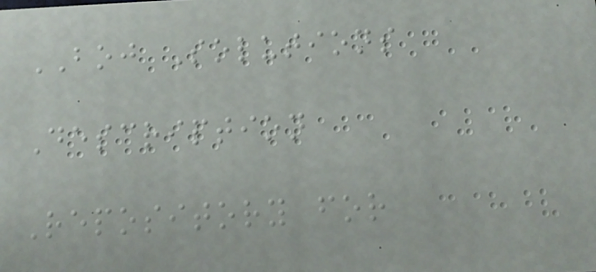BOJ Solutions
Description
Repository for
